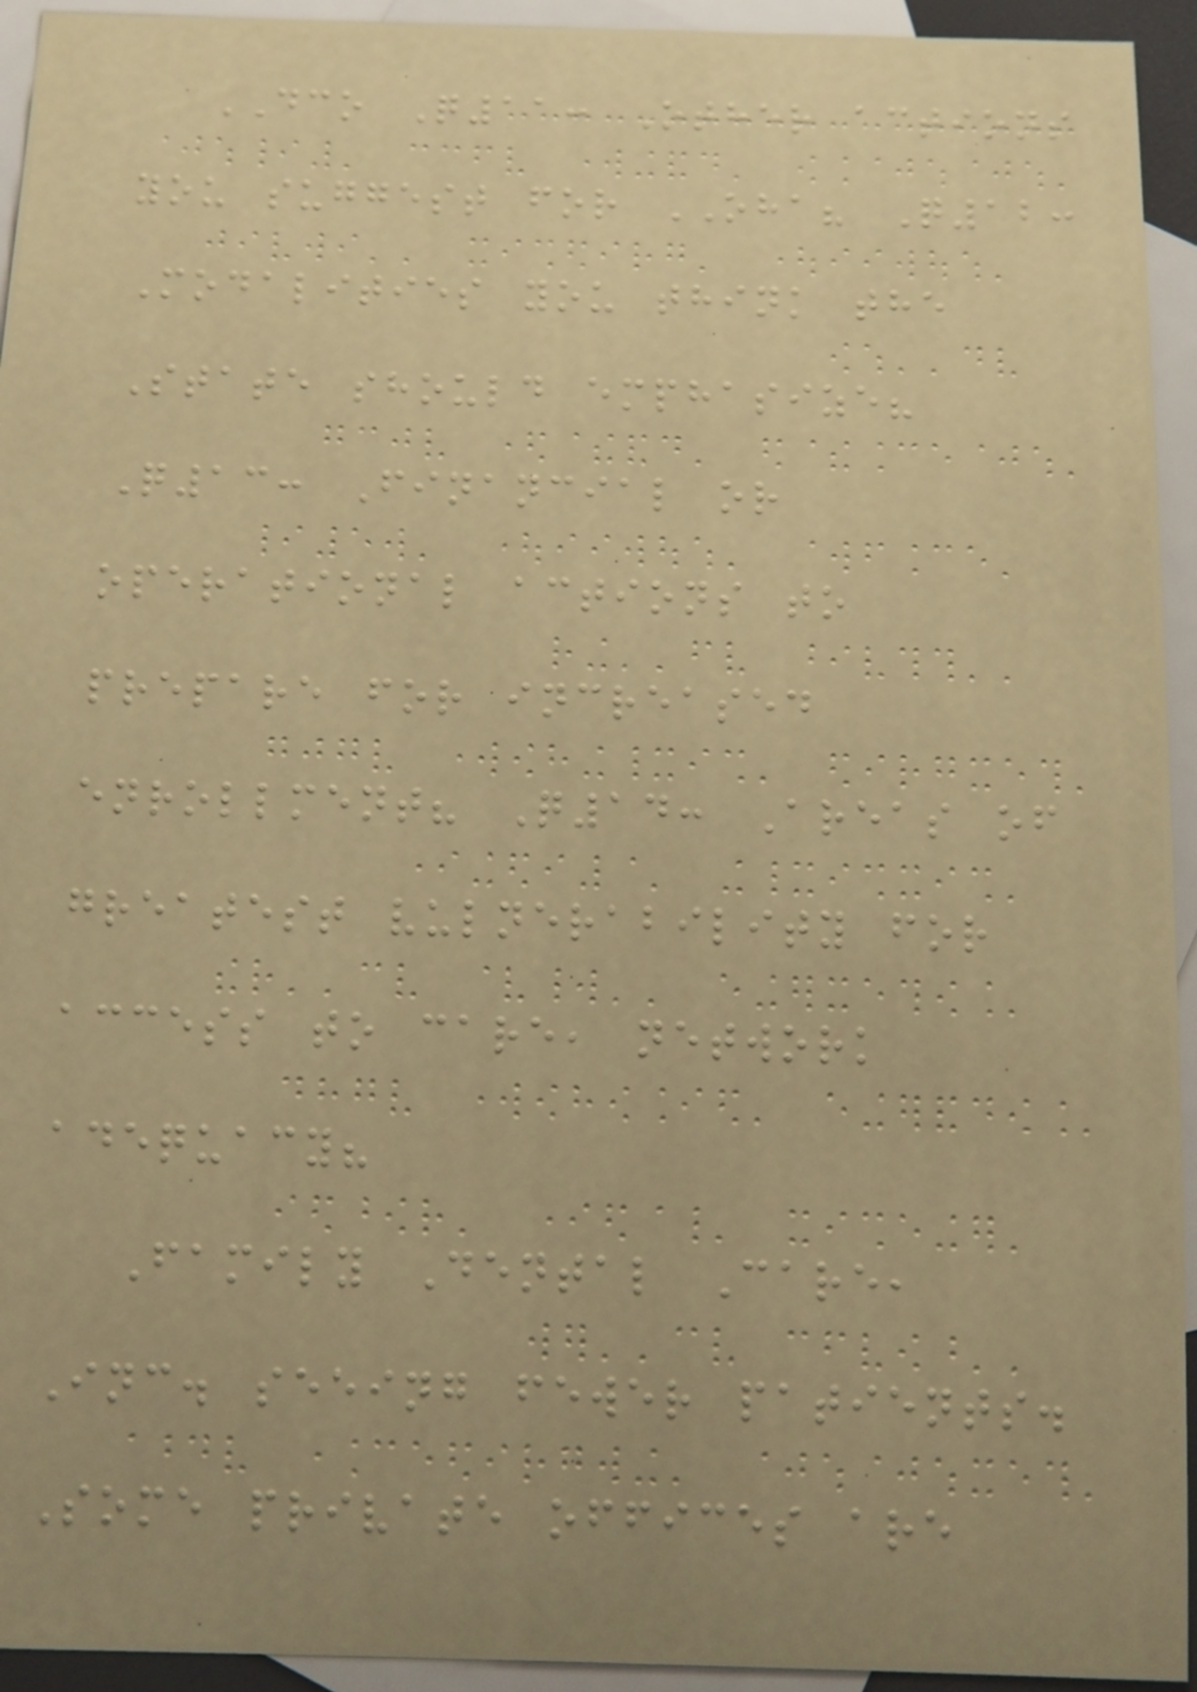DCO Q11: Other actions
you suggest for OHA? Q12:
Modalities you think the
State should emphasize?
Q13: Financial or
operational actions to
prepare for increased
enrollment? Q14: Areas of
greatest vulnerability for
access to care, network
adequacy?
Family Dental Care,
Inc. seeing fewer patients.
Some private offices are
